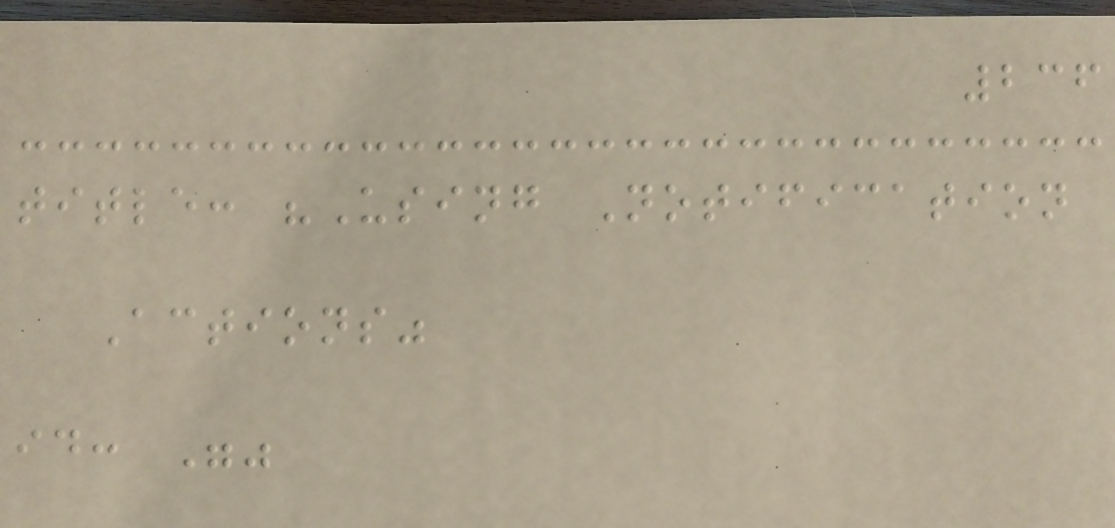236
title: "Using Notification
Actions"
id: ""
